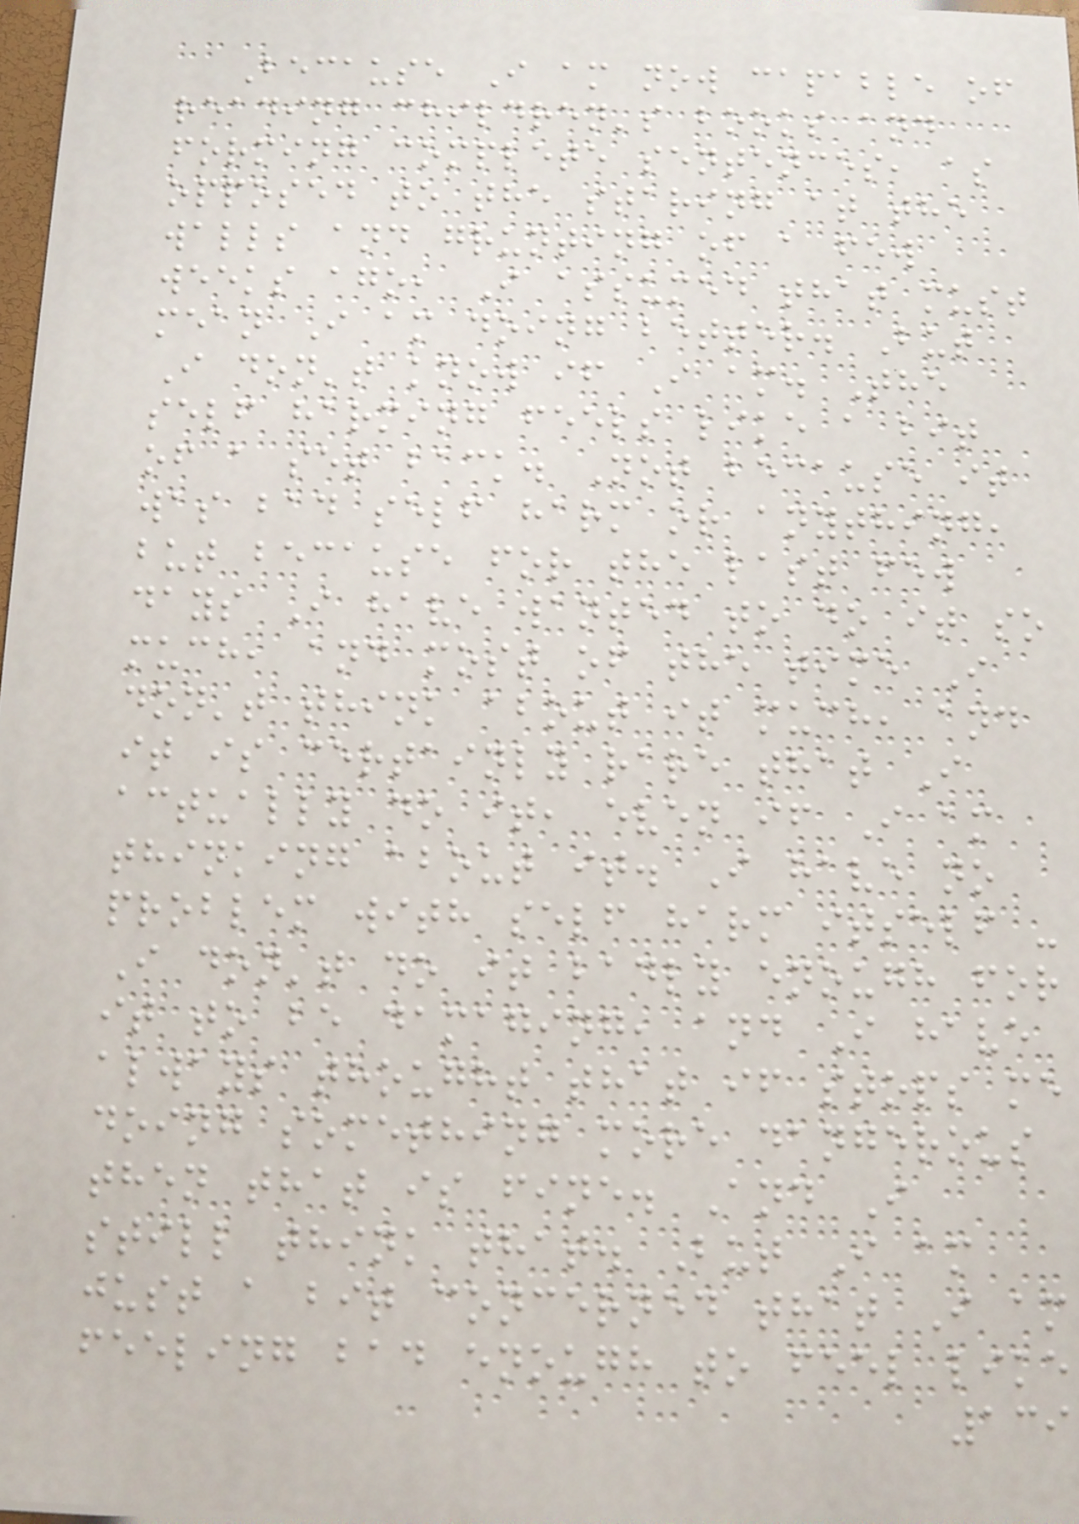Because I am now capable of
reading children's books and
forming complete sentences, as
opposed to the staring at the
walls and grunting of a few
weeks ago, I assumed that must
mean I am doing better. But
I don't know if I am. The
self harming feels like a bit
of a set back. Not because it
was bad self harm or anything,
but because for the last few
days I have wanted to do it so
much, and most of the time I
don't think about it much, and
it is certainly rare that I
actually do it, even if I am
thinking about it. I have no
problem with self harm itself -
I don't do it badly enough for
it to be damaging, and I have
always thought that if stops me
doing something more dangerous
then that is fine. And I
still think that. But I am
just a bit concerned that I am
feeling bad enough to feel like
139
